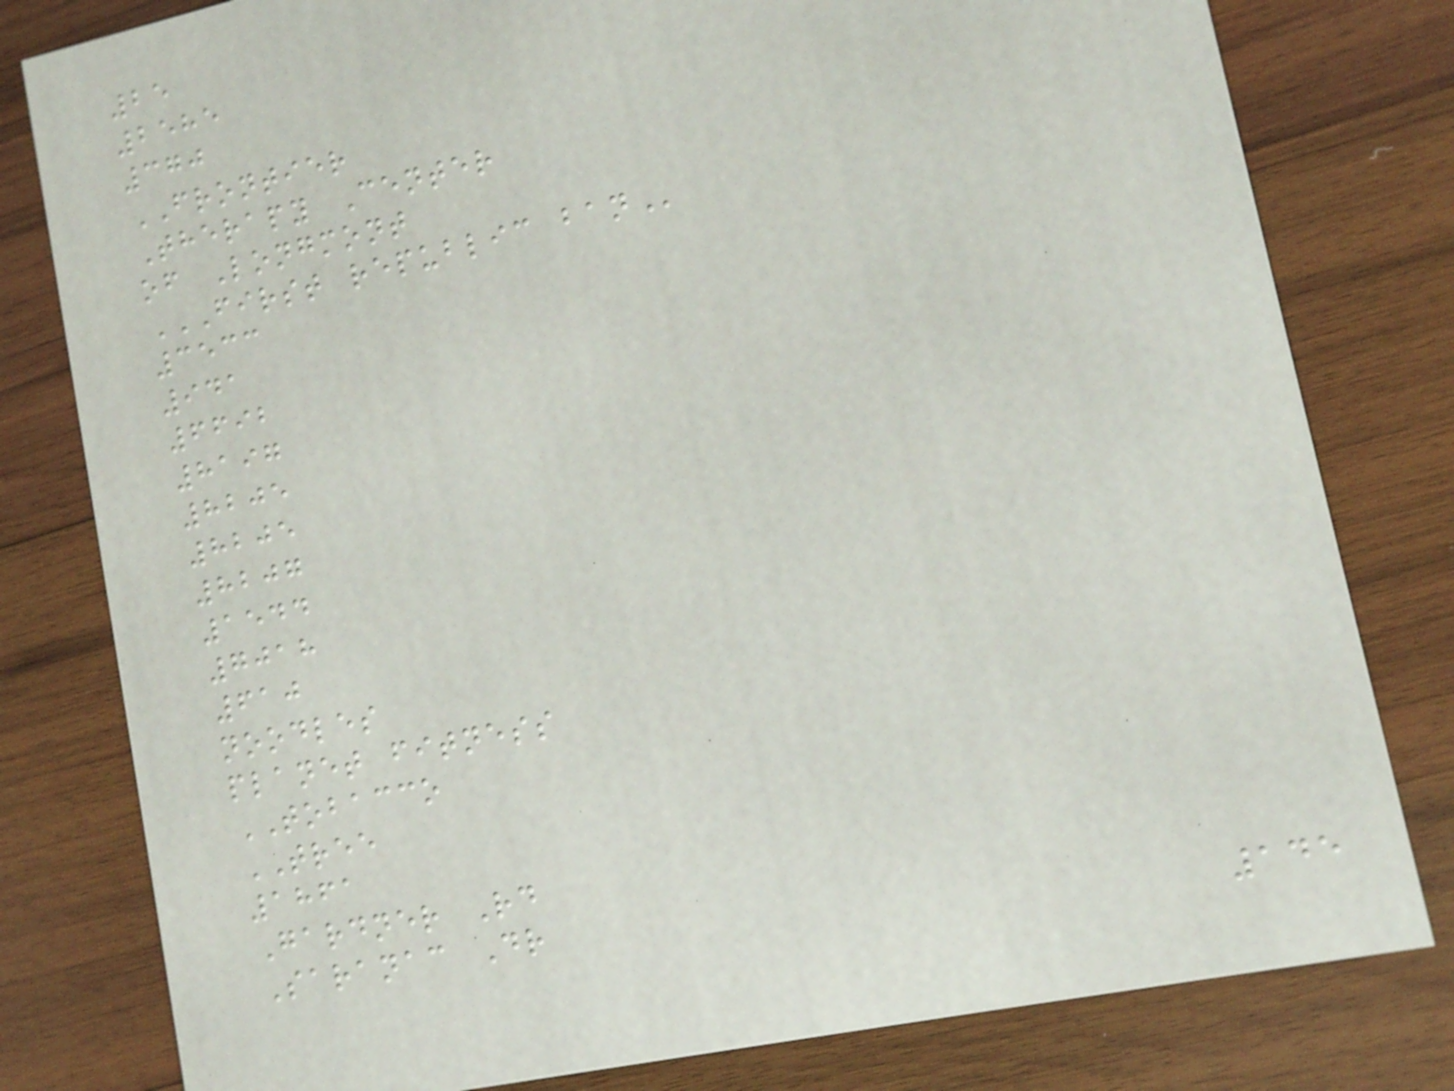25
2585
370
FRONTIER
Therapy Center
of Longmont
FIRST REPUBLIC BAN
3533
941
6692
8197
8205
8205
8207
1544
7018
610
noodles
planet fitness
TOBACCO
TREE
1861
Gardner Rd
Saranac Dr
145
